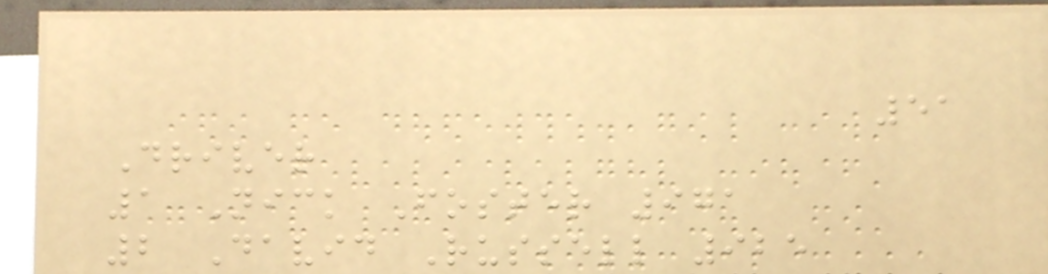51
Driver
1 Nick Foster 971
2 David Russell 925
